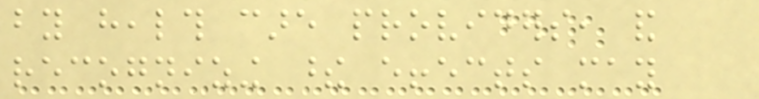by health care providers, and
recognizing these effects may
